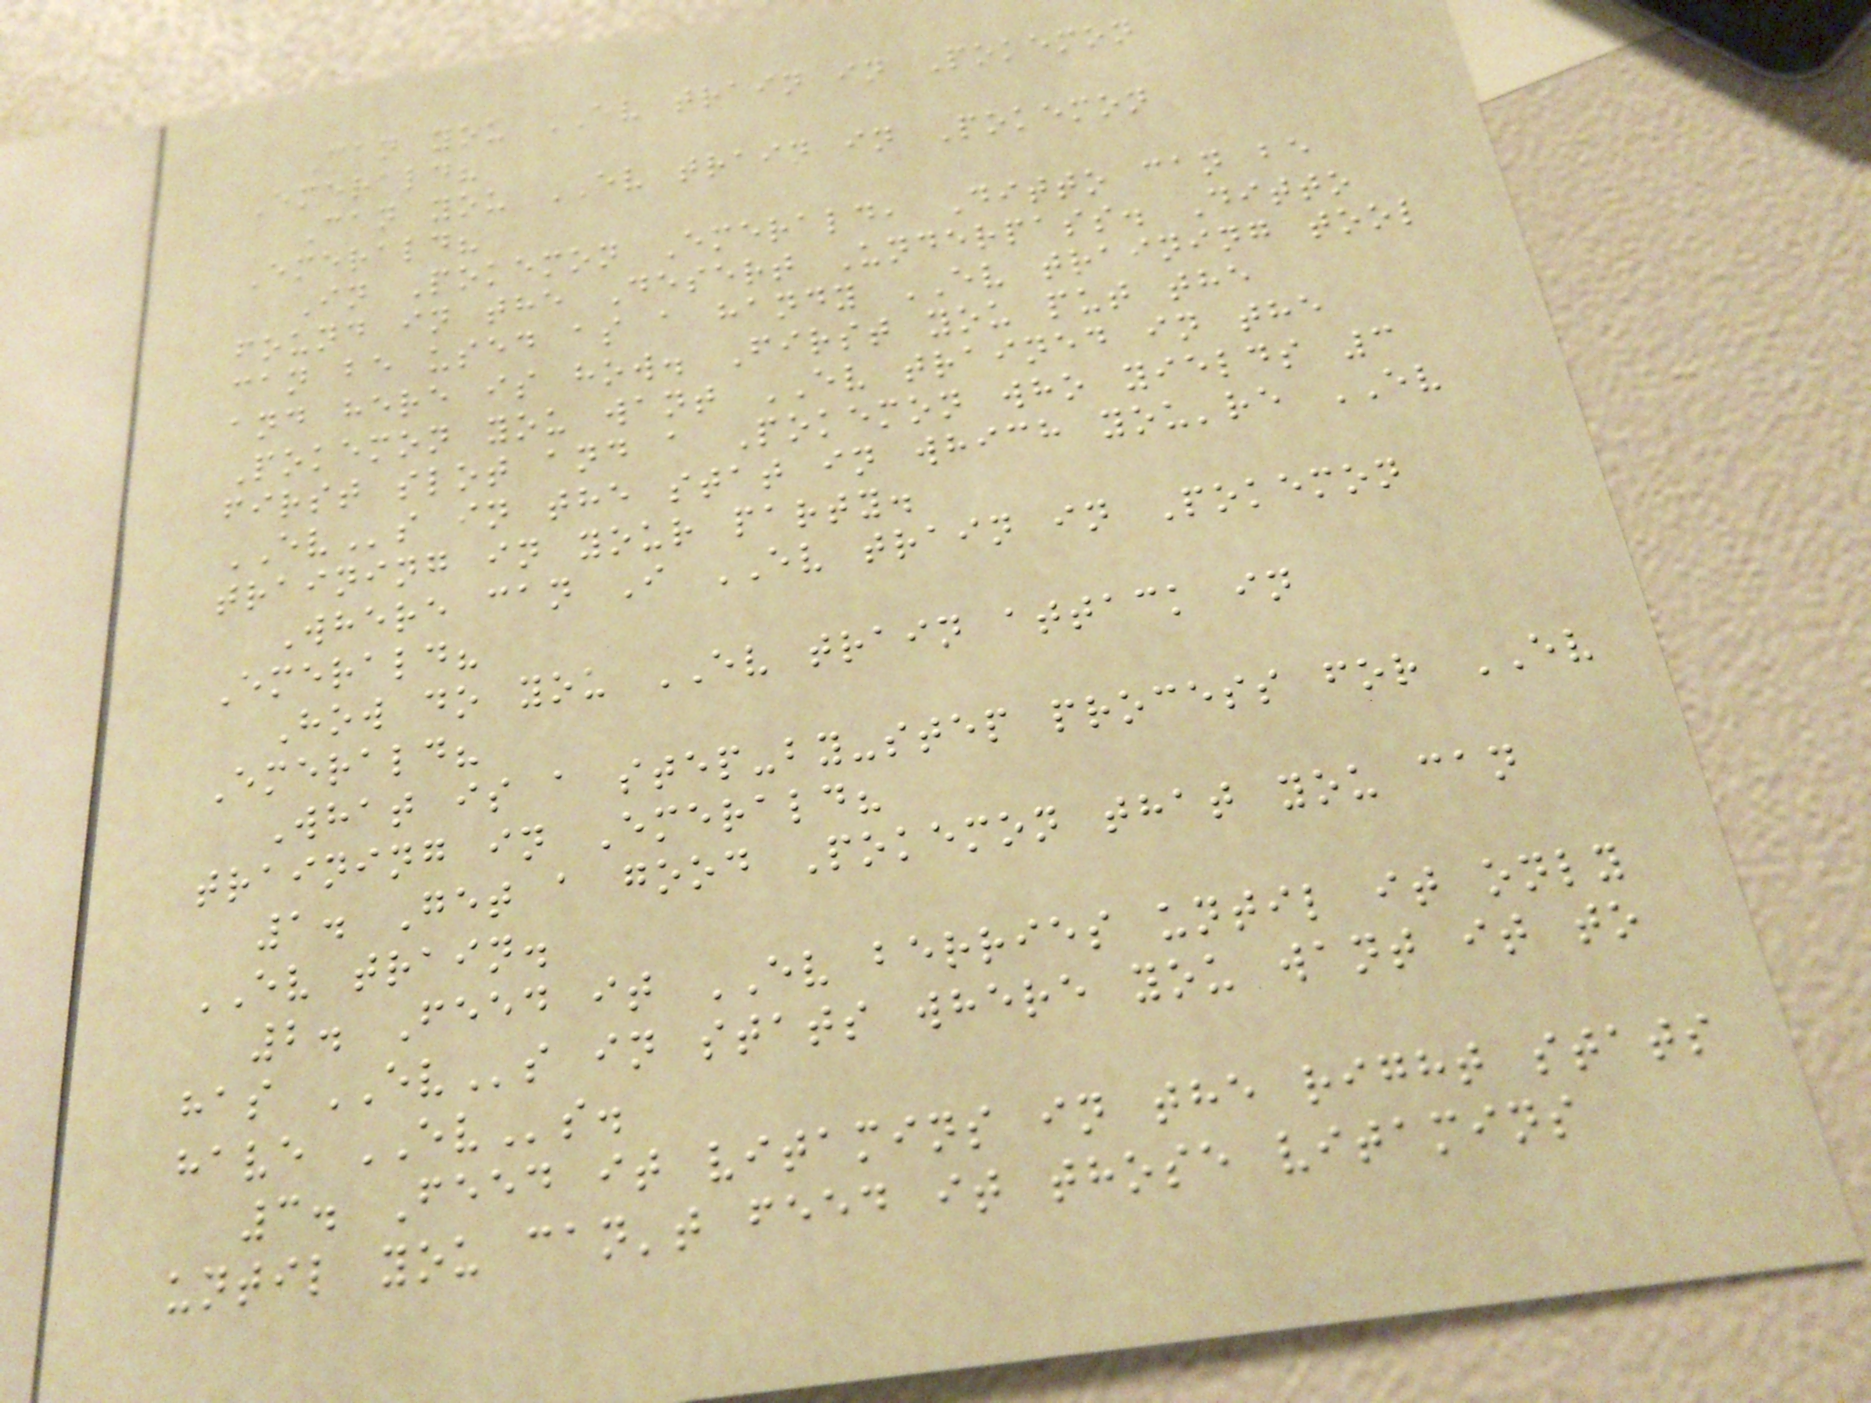Can you EV train in Pokemon
Emerald?
Can you EV train in Pokemon
Emerald?
In Pokemon Emerald, Ditto can be
found in the Desert Underpass. Ditto
can be used as a handy EV training tool
and here is how. First you put the
Pokemon you want EV trained in the
first slot and a Pokemon who yields 3
EVs in the stat in which you're EV
training in your party.
Where can I EV train in Pokemon
Emerald?
How do you EV train attack in
Emerald?
What is a step-by-step process for EV
training in Emerald?
1. Get a good Pokemon that you can
EV train.
2. Feed it EV berries until it only
has EVs in stats where you want it to
have EVs.
3. Feed it vitamins in the right stats
until you can't feed it those vitamins
